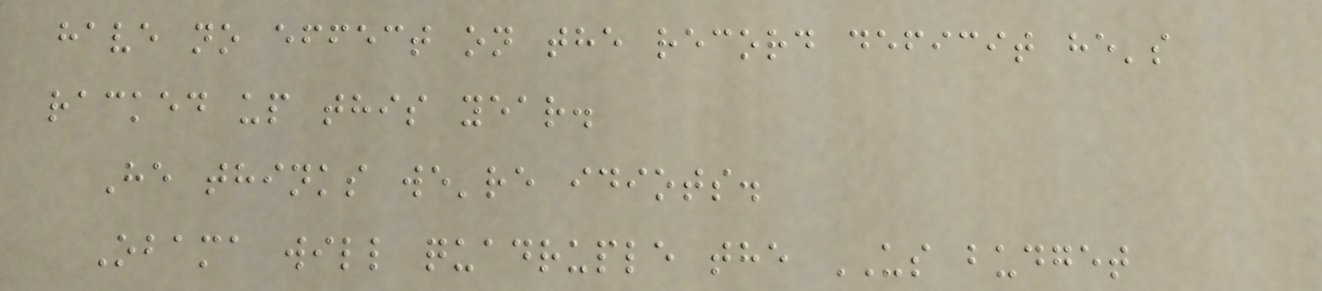have no effect on the record deficit he's
racked up this year.
He thinks we're idiots.
Obama will quadruple the US budget
